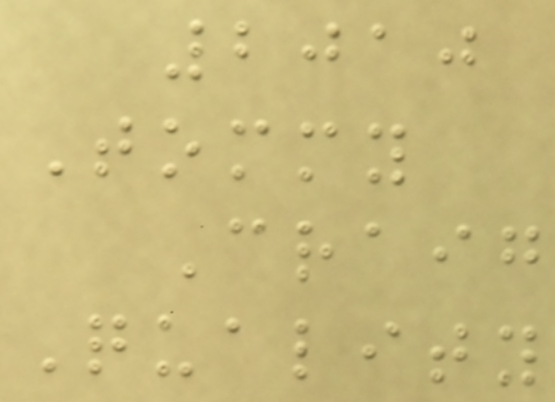2010
Tommy
Craig
Quality
